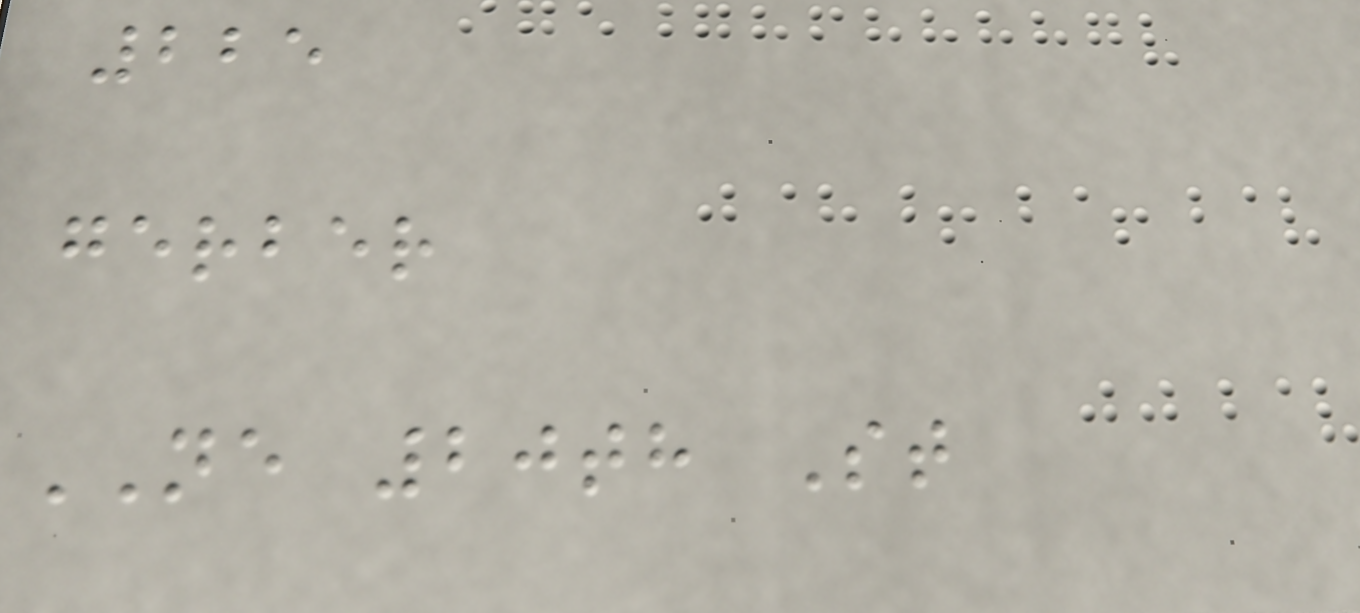225
gerber
NE 20th St
